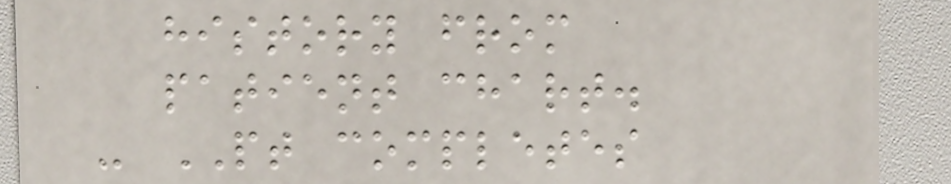history from
patient chart.
- PT completes
